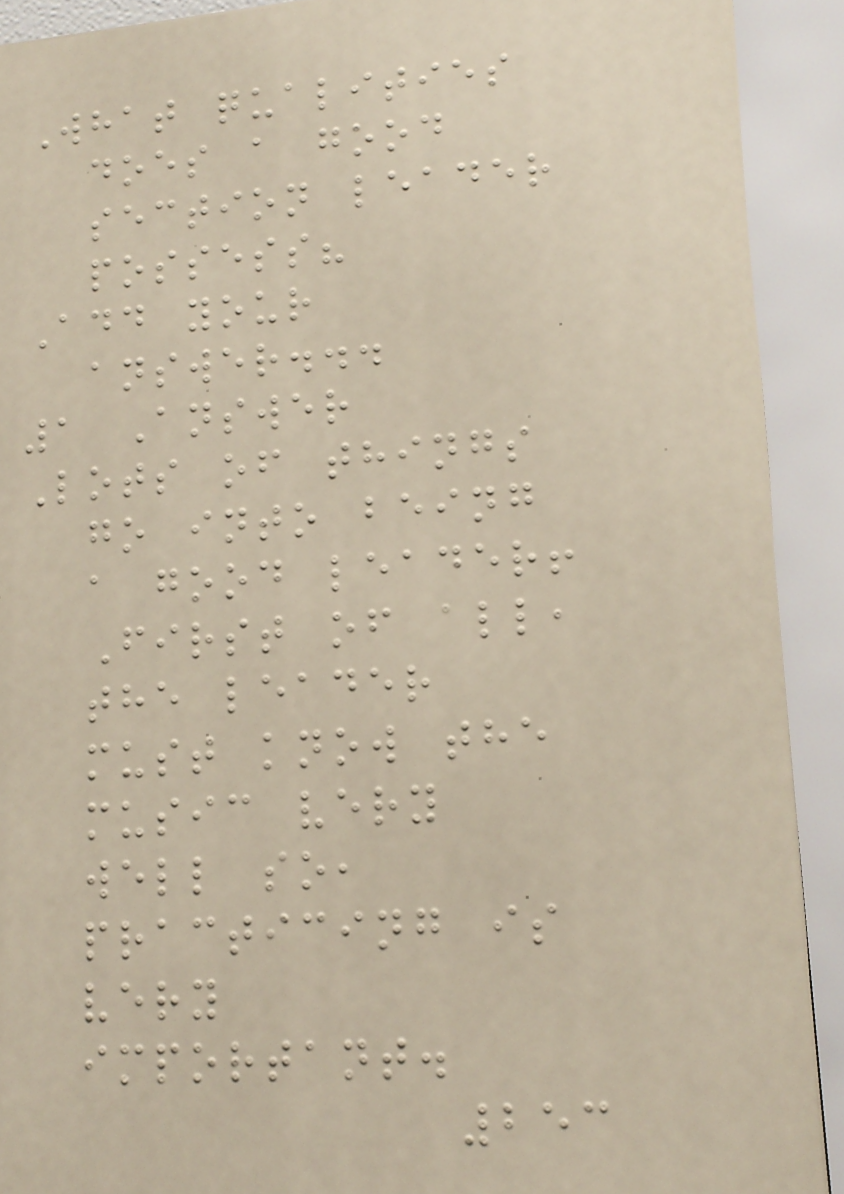What qualities
does a good
section leader
possess?
Add your
answer...
1 Answer
Lots of things
go into being
a good leader!
First of all,
the leader
must know the
music very
well so,
practicing is
very
important.
253
